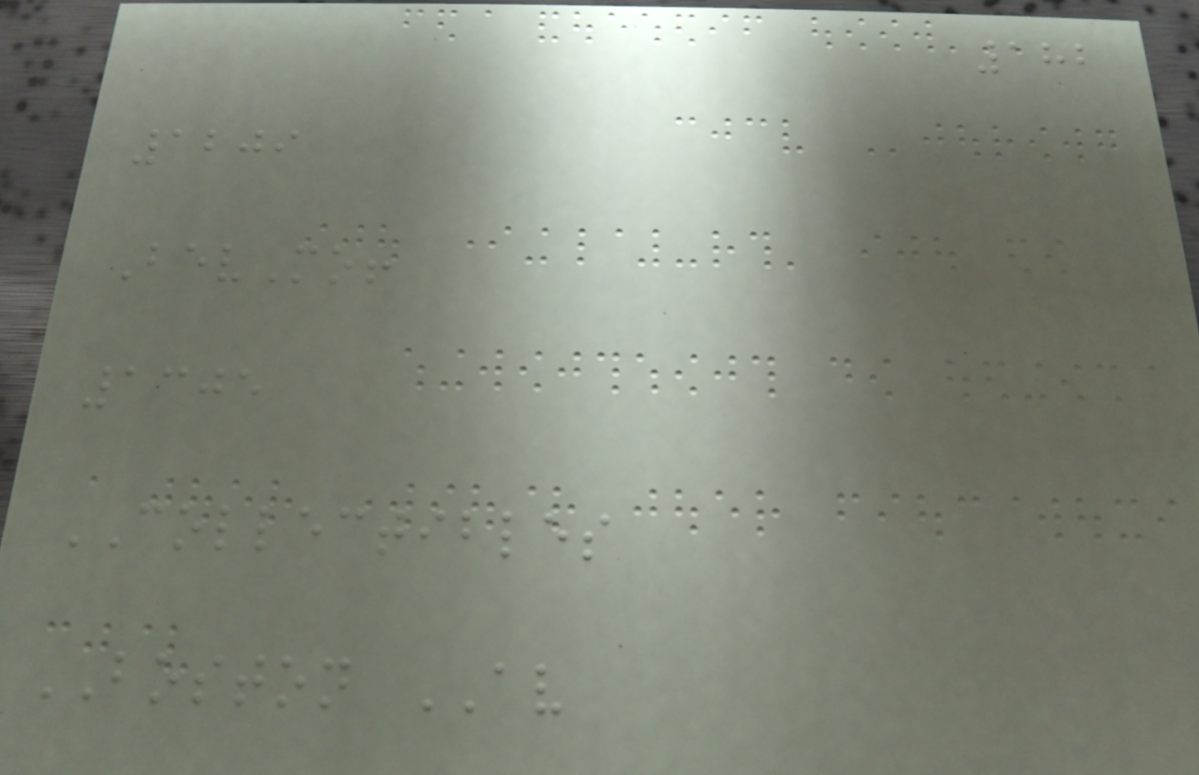182
1209
BevMo!
1305
COLLECTIBLES
BOSTON AV
